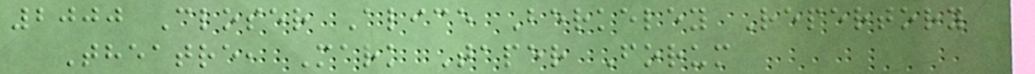2000 Closer Alice Berkeley Repertory
Theatre, Mark Taper Forum
